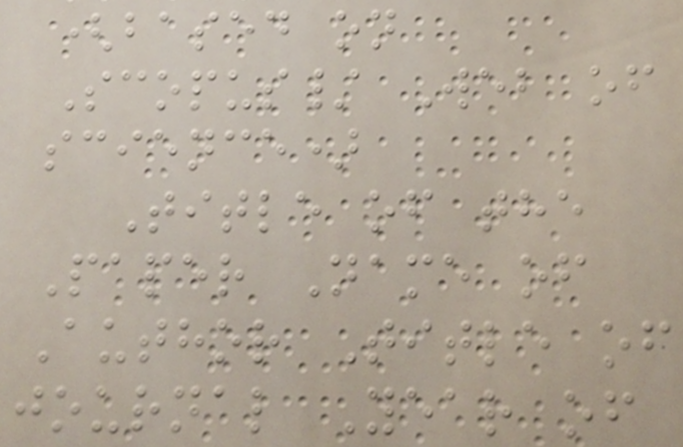(based on
Scopus/ Web of
science)
Title of the
Paper Name of
Author Title of
journal Year of
